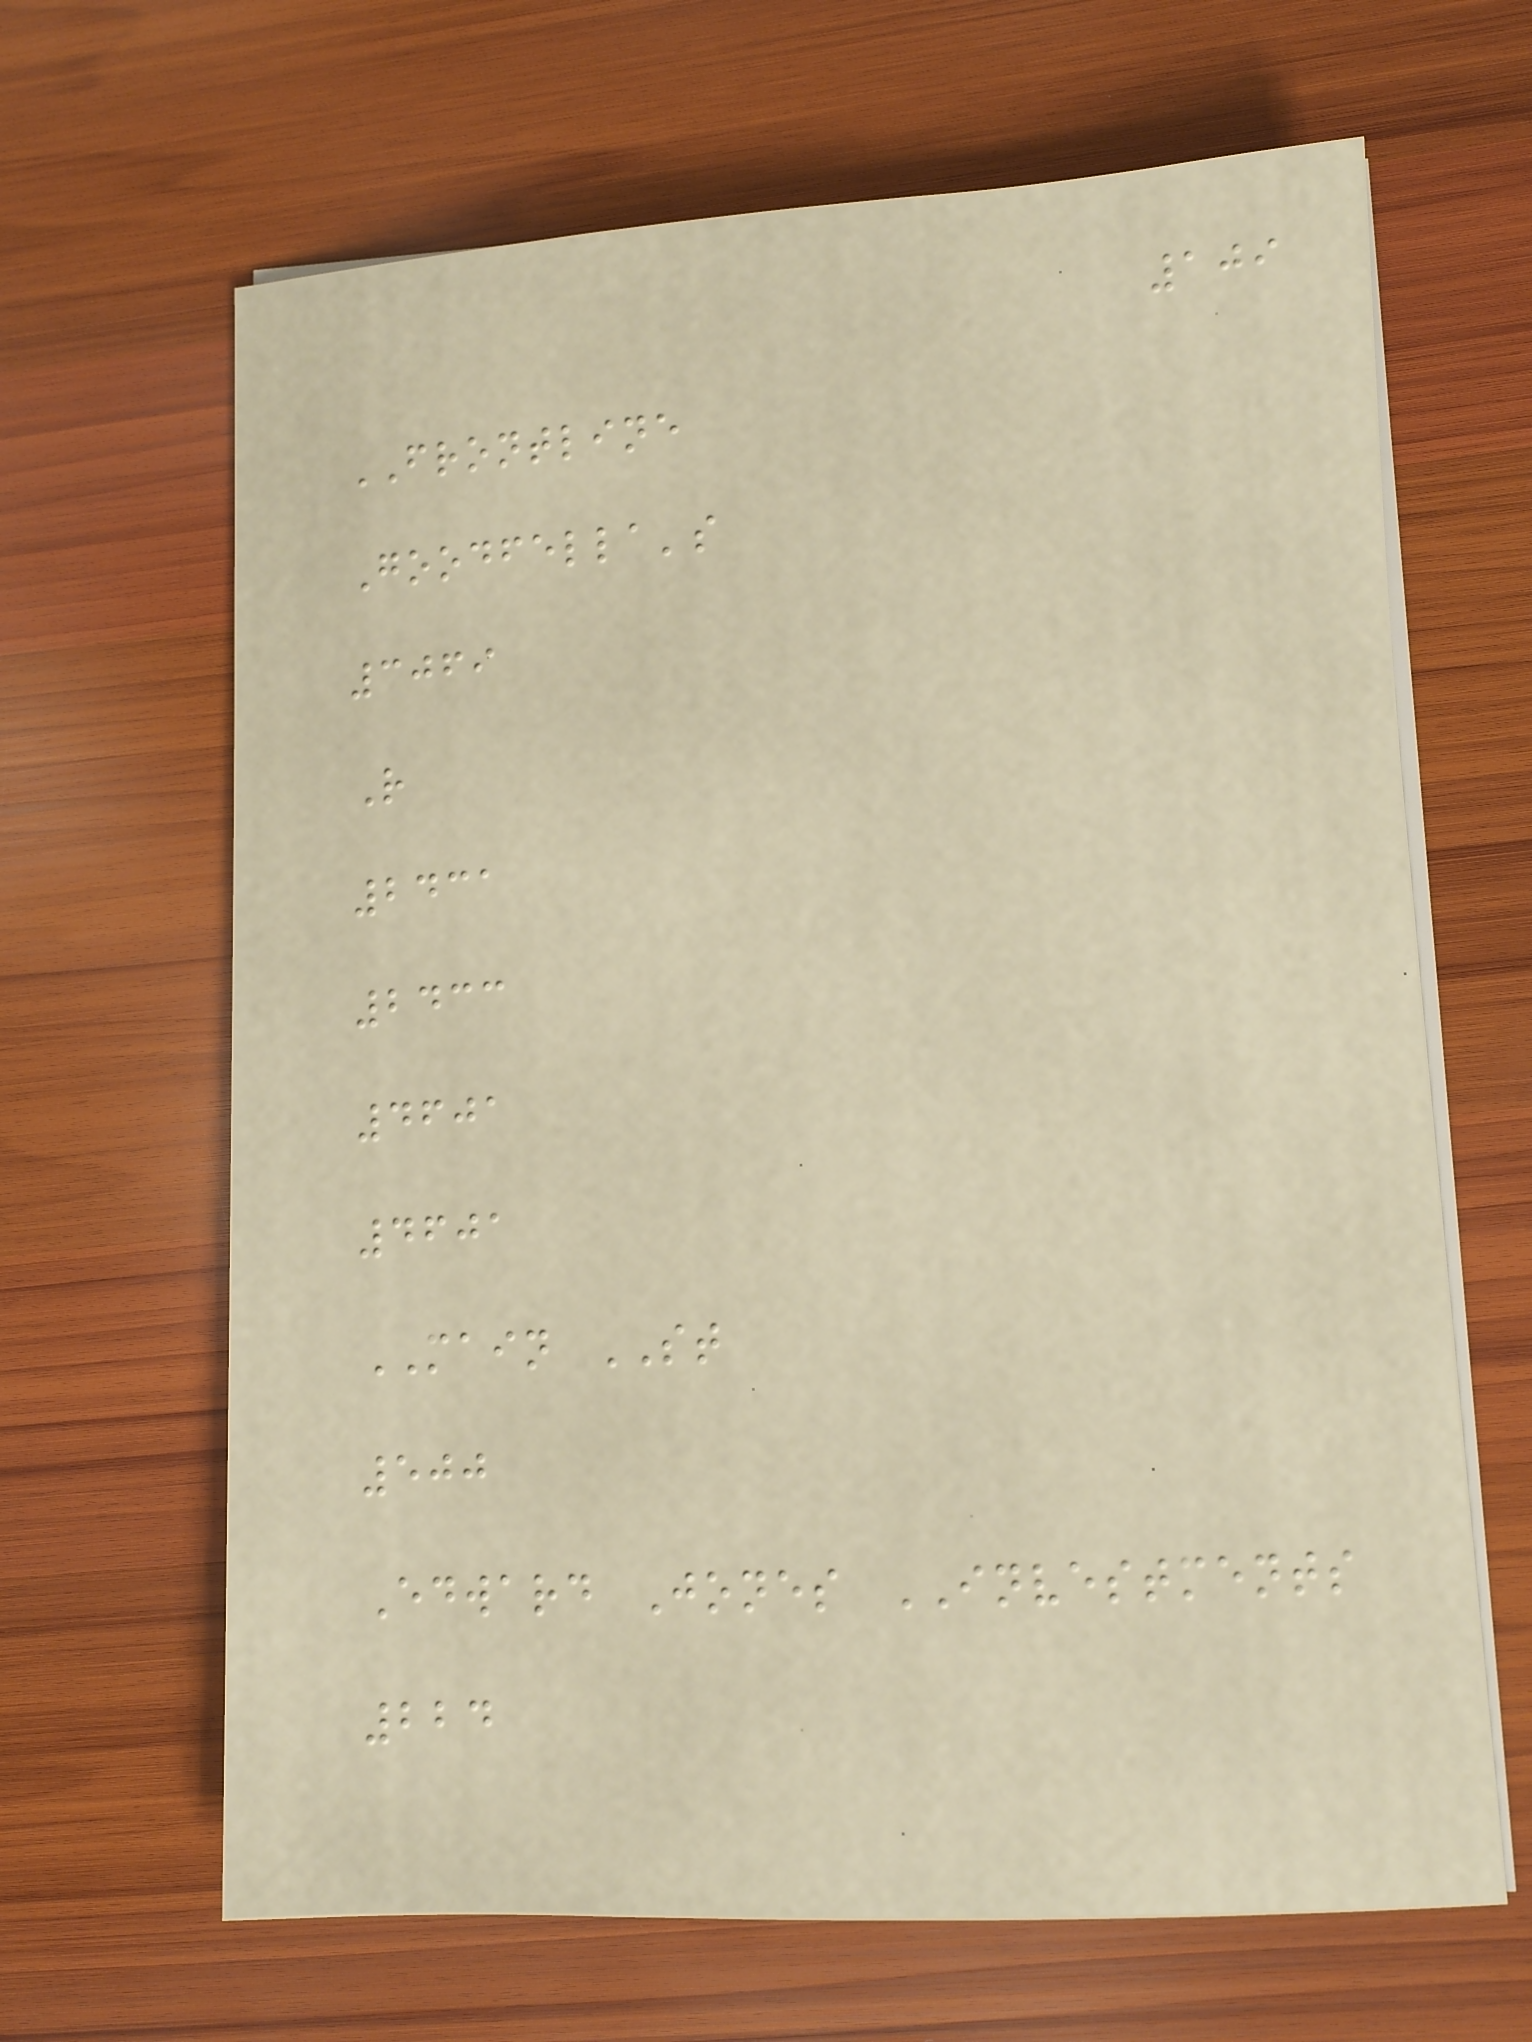109
FRONTLINE
Goodfella's
3069
R
2431
2433
4601
4601
MAIN ST
500
Edward Jones INVESTMENTS
224
